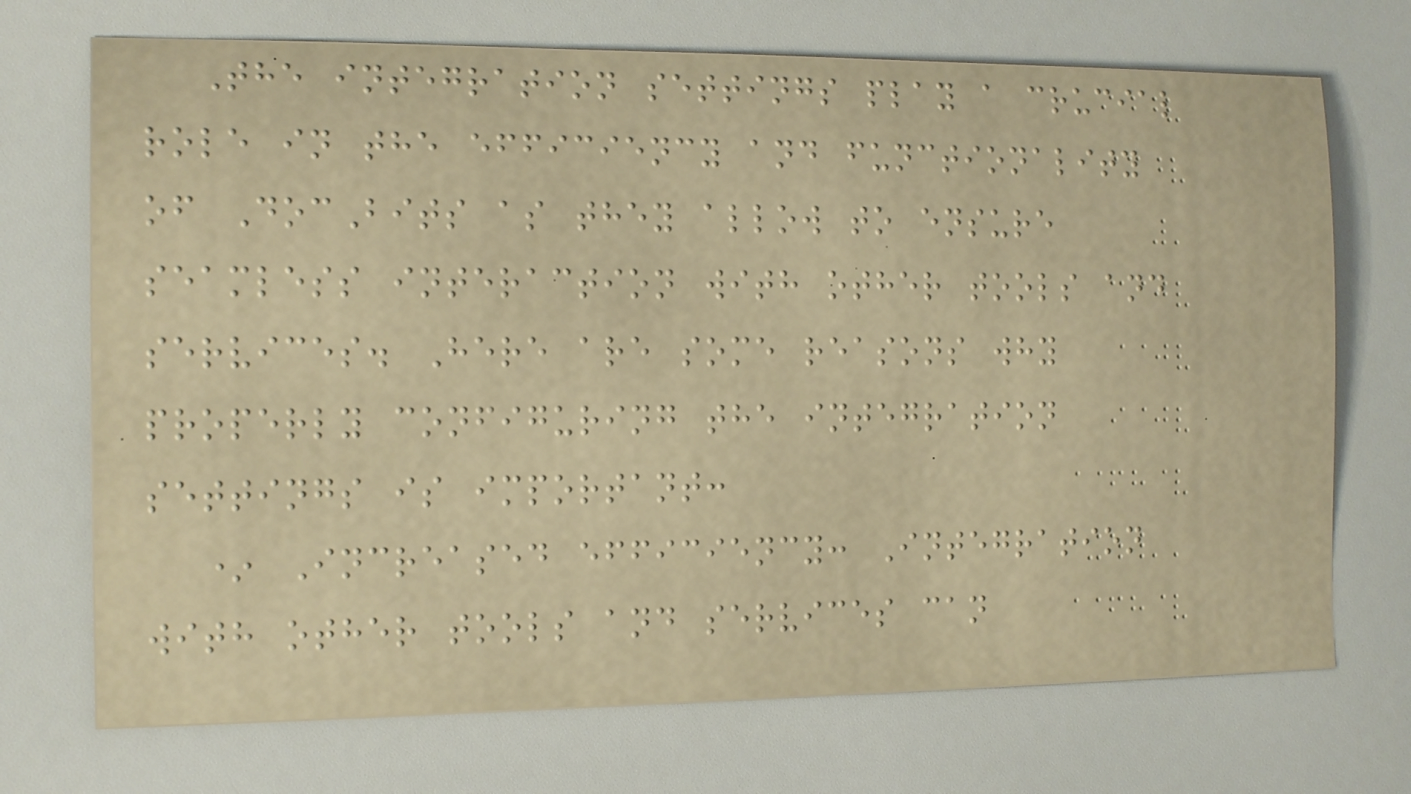The integration settings play a crucial
role in the efficiency and functionality
of DocBits as they allow to ensure
seamless interaction with other tools and
services. Here are some reasons why
properly configuring the integration
settings is important:
* Increased efficiency: Integration
with other tools and services can
